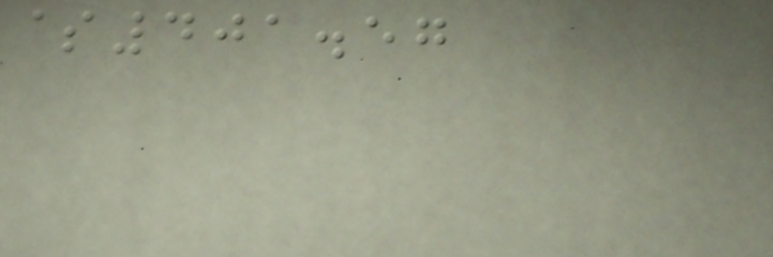$401.57
